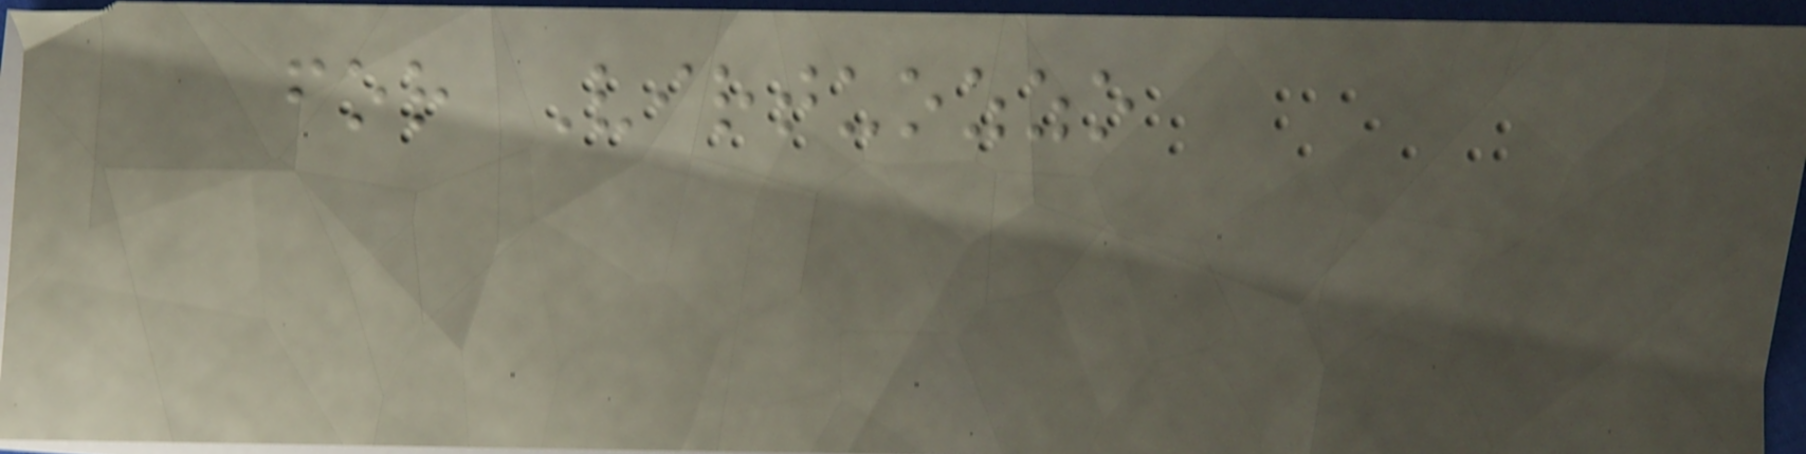for Virtuozzo
